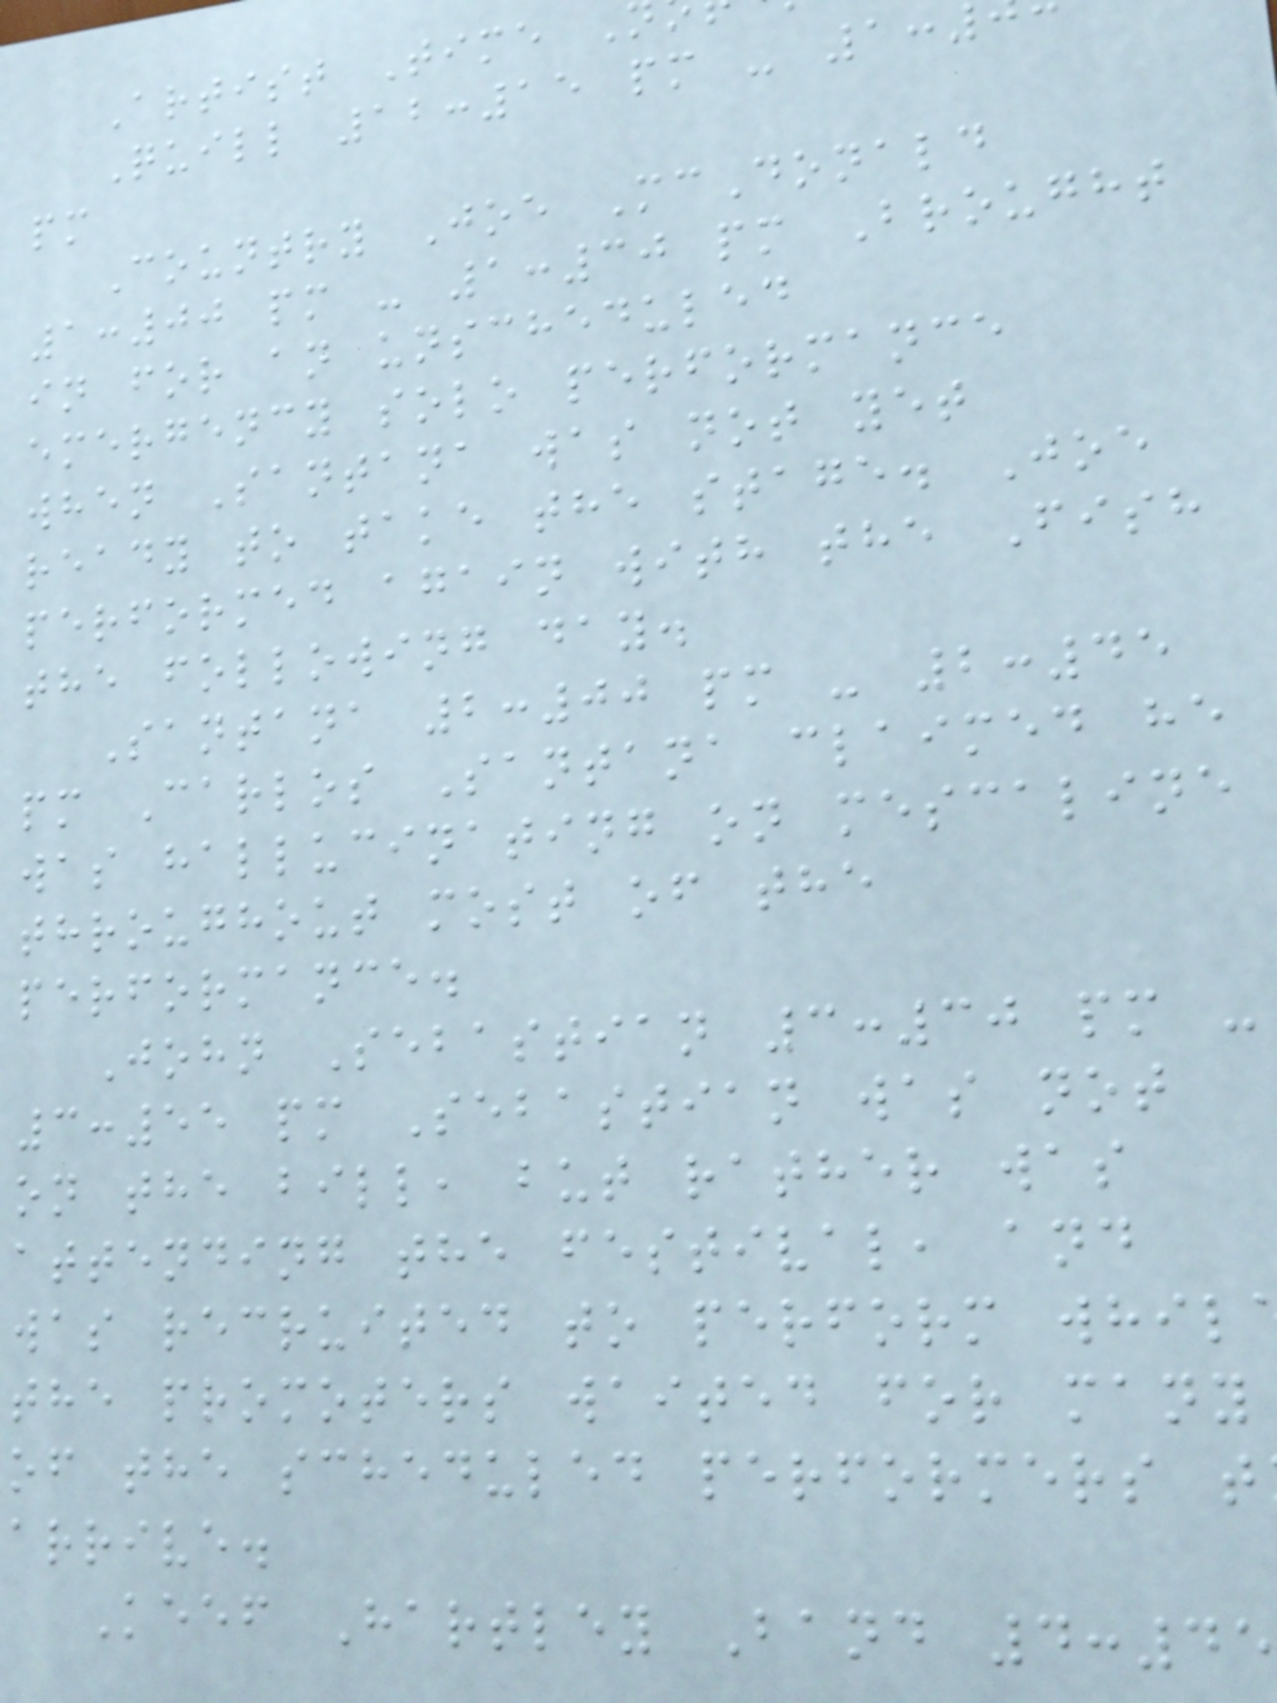Artist Time
Quill 12:15 pm - 1:
pm
Country Joe McDonald
1:00 pm - 1:30 pm Brought
in for an unscheduled
emergency solo performance
when Santana was not yet
ready to take the stage. Joe
performed again with the Fish
the following day.
Santana 2:00 pm - 2:45
pm Carlos Santana claimed he
was hallucinating on mescaline
throughout most of the
performance.
John Sebastian 3:30 pm -
3:55 pm Sebastian was not
on the bill, but rather was
attending the festival, and
was recruited to perform whil
the promoters waited for many
of the scheduled performers t
arrive.
Keef Hartley Band 4:45
